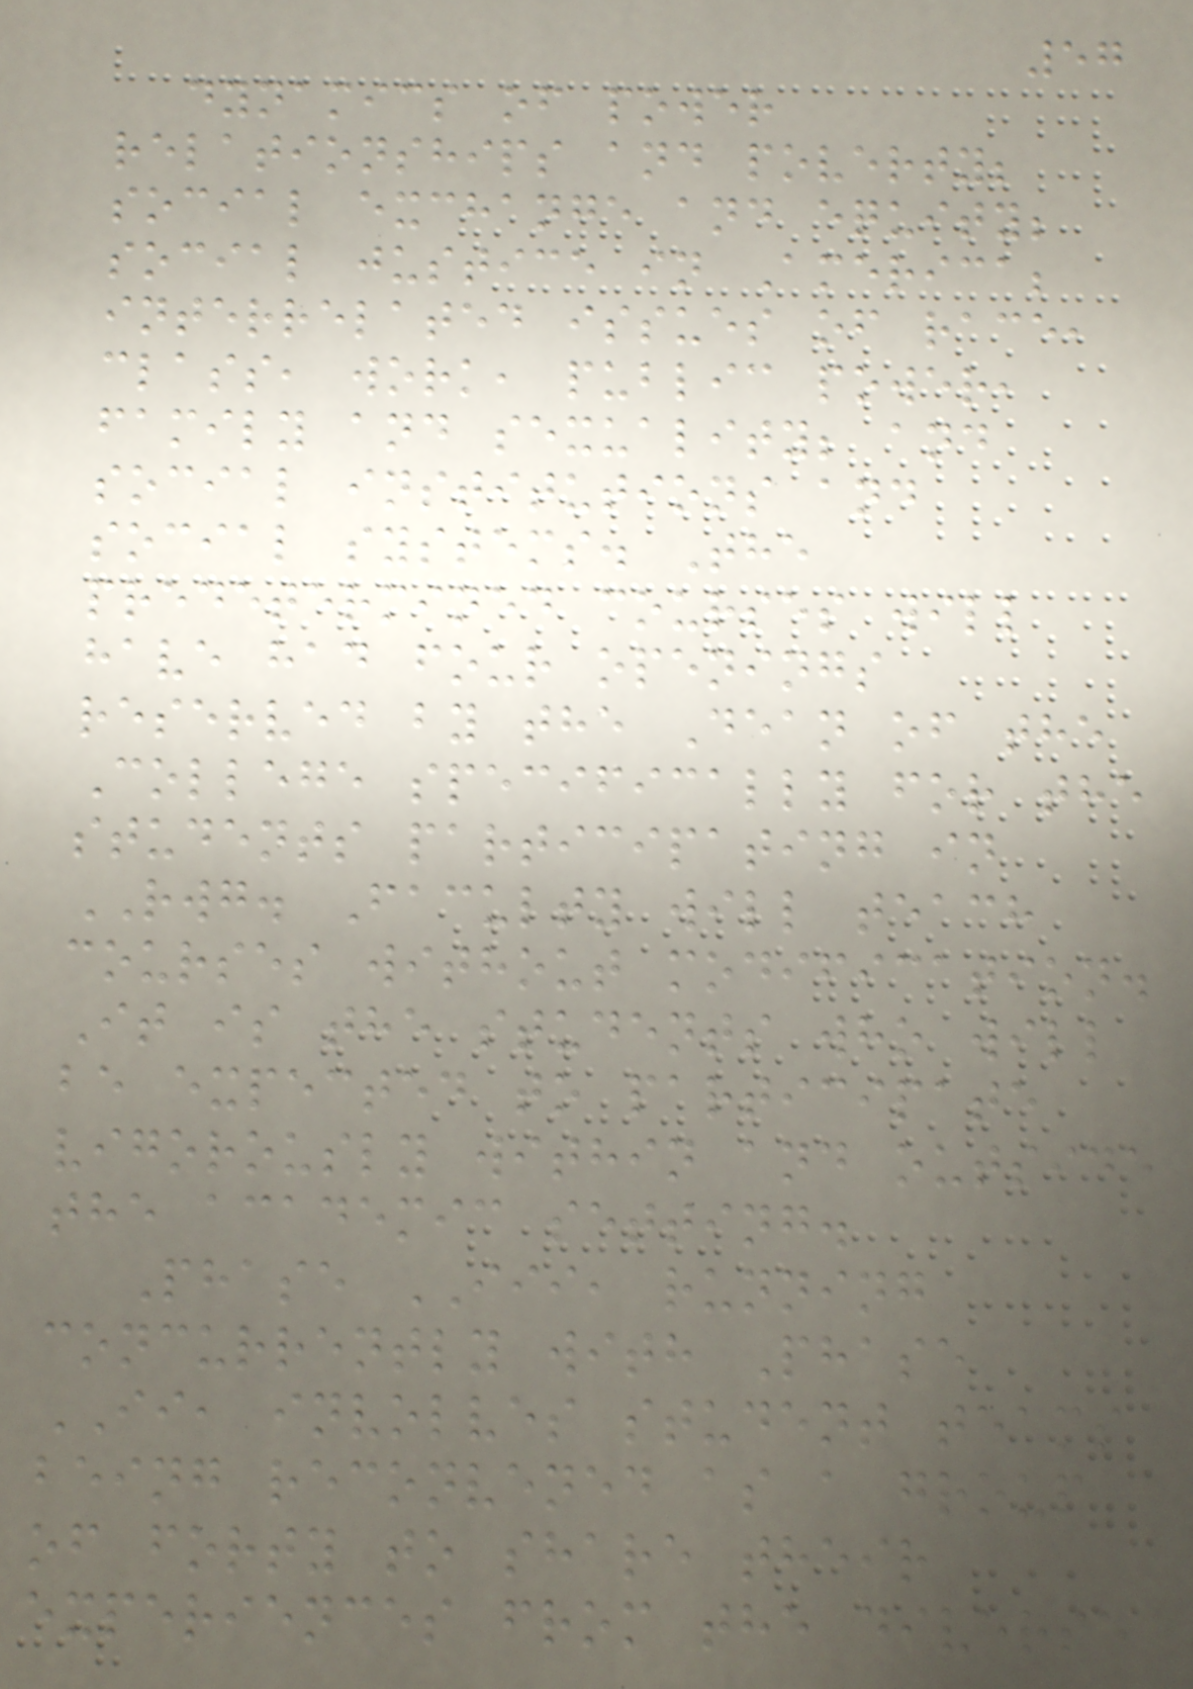57
dynamics of power
relationships and poverty;
social exchange and equity;
social justice in America;
interrelated issues of race,
class, work, public power,
family and sexuality; and
social institutions and
social systems. The
predetermined courses will
have had four openings
reserved by the Dean of the
College specifically for the
students participating in
RWG. Faculty will teach
courses without modification.
It is the students who will
be expected to participate
vigorously within and outside
the academic setting.
Phase III, running
concurrently with Phase
II, involves student teams
being reconvened as a group
of forty to share their
experiences from the diverse
